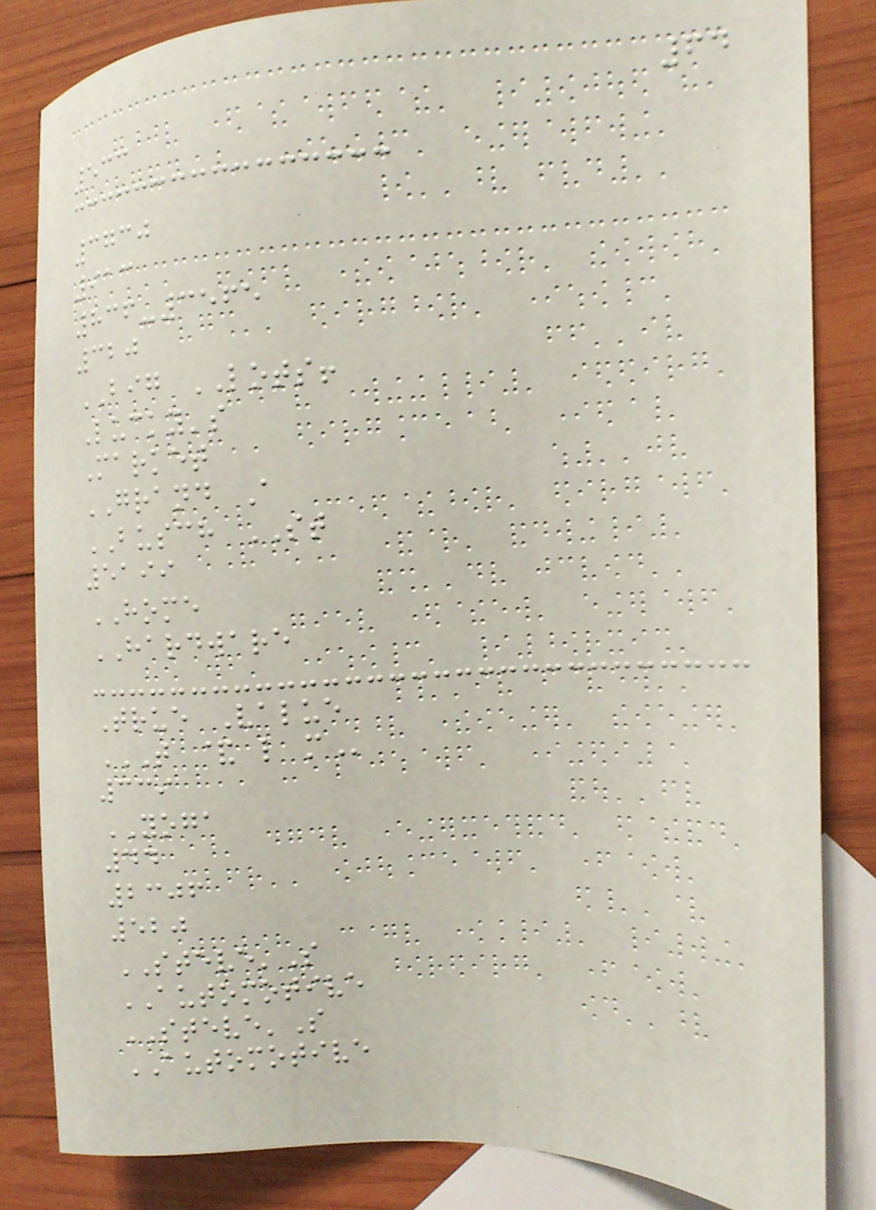64
533
3730
913
836-3565
320
BIG LOTS!
Lucky's
Market
GRAND A
BUSCH ST
5199
HOME
HARDWARE
True Value
T & L M
339
YOGA
44
2306
520
STEVE'S
AUTOMOTIVE
STEVE'S
AUTOMOTIVE
